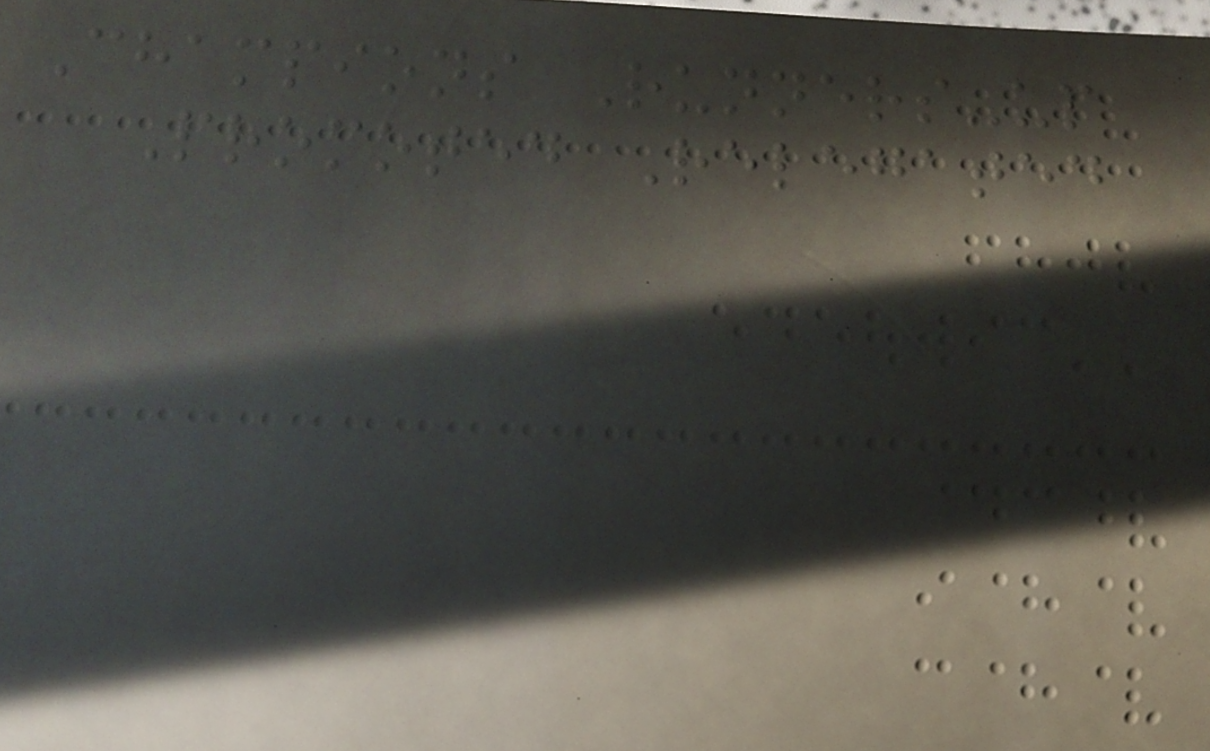Champions Runners-up
Promoted Relegated
